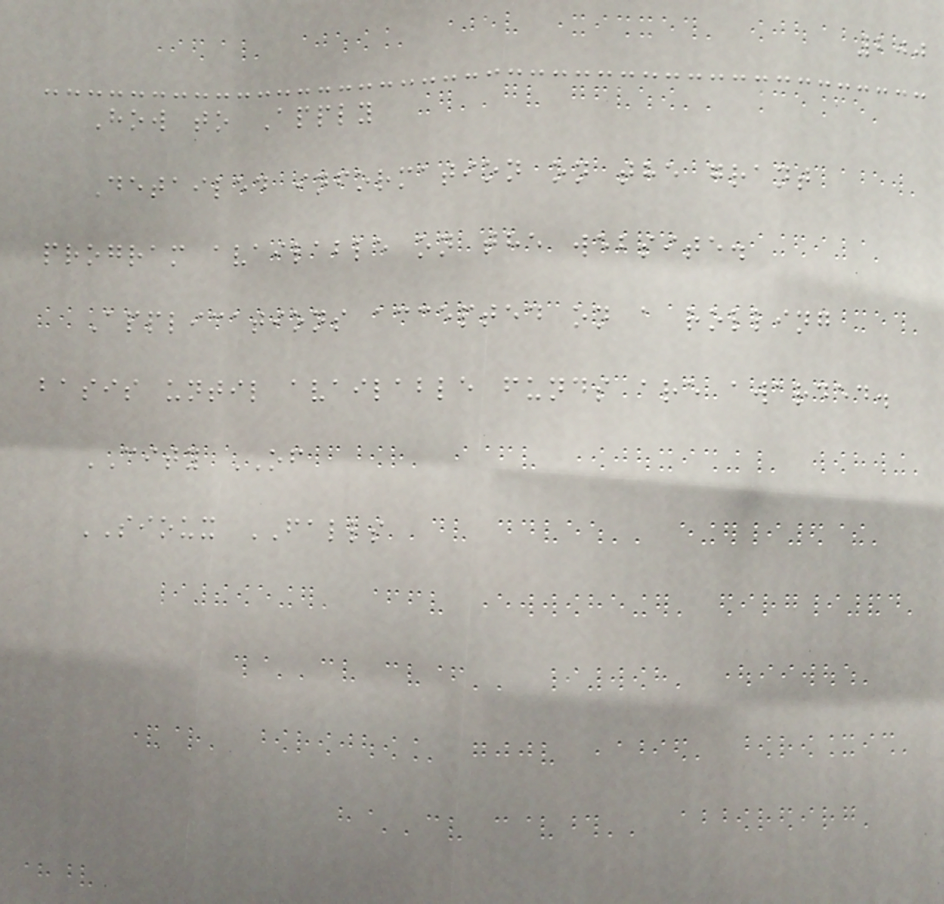200
How to Apply
Detailed information on the grant
program available on the website.
Applications accepted on a rolling
basis until available funds are awarded.
CITY OF
SIOUX FALLS
